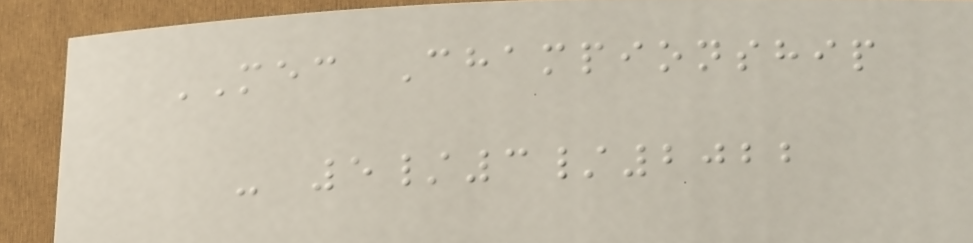MEC Championship
- 5/3/2022
